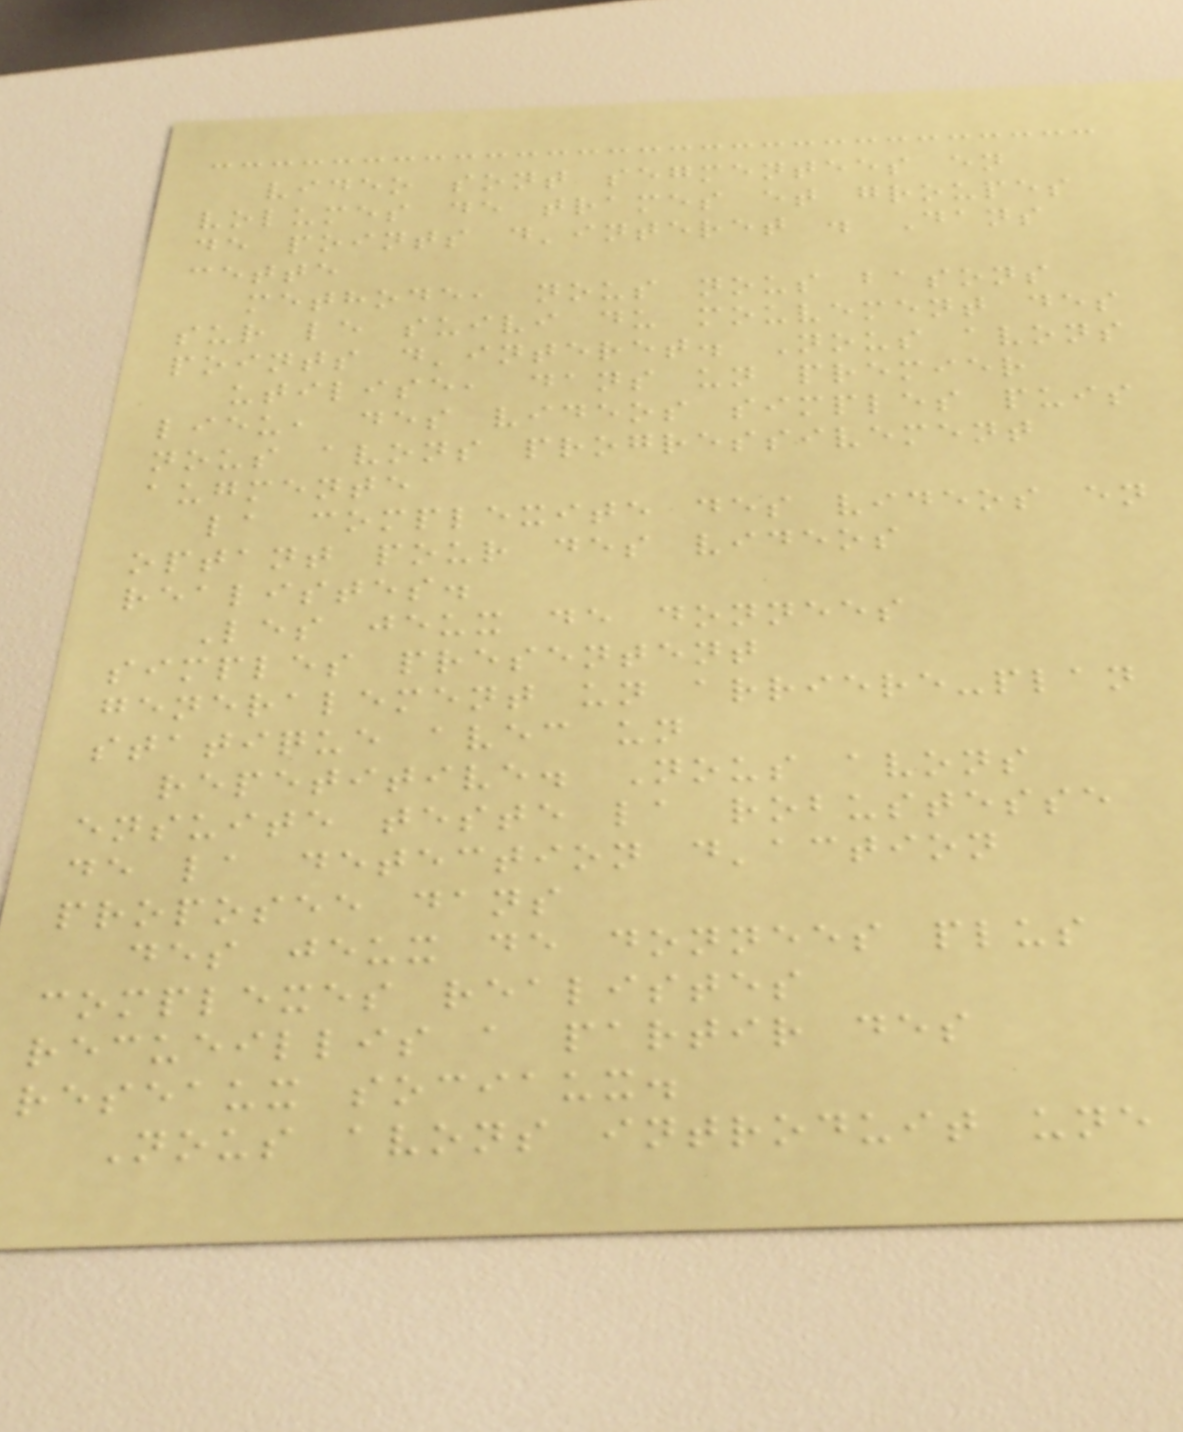video sont segmentees en
volumes de trames et groupes
de points d'interet . Dans
cette
methode, nous nous basons
sur le suivi du mouvement des
points d'interet. Nous avons
utilise, dans un premier
lieu, des videos simples puis
nous avons progressivement
augmente
la complexite des videos en
optant pour des videos
realistes.
Les jeux de donnees
simples presentent
generalement un arriere-plan
statique avec un
repetitive. Nous avons
ensuite teste la robustesse
de la detection d'action
proposee dans
des jeux de donnees plus
complexes realistes
recueillis a partir des
reseaux sociaux.
Nous avons introduit une
